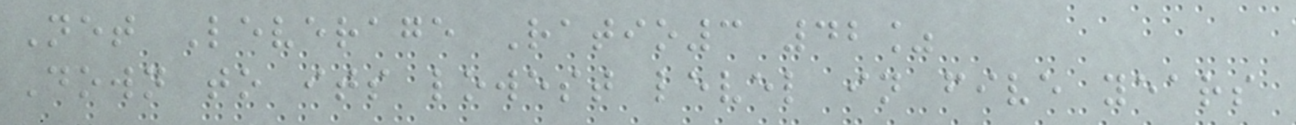Net Leverage Ratio3 42%
Down to its lowest level in five years
